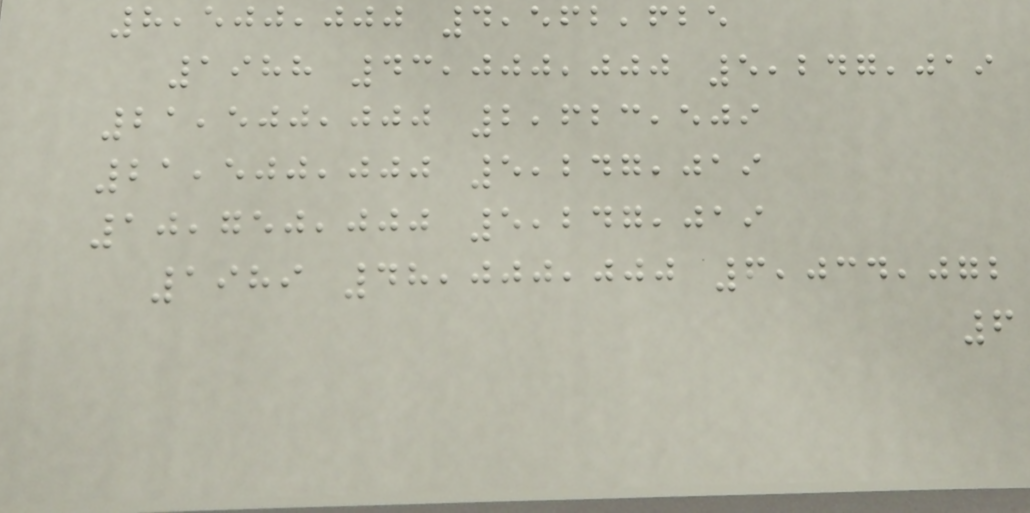8,500,000 4,562,625
1988 43,000,000 5,247,019
21,500,000 2,623,509
21,500,000 5,247,019
10,750,000 5,247,019
1989 48,000,000 6,034,072
6
